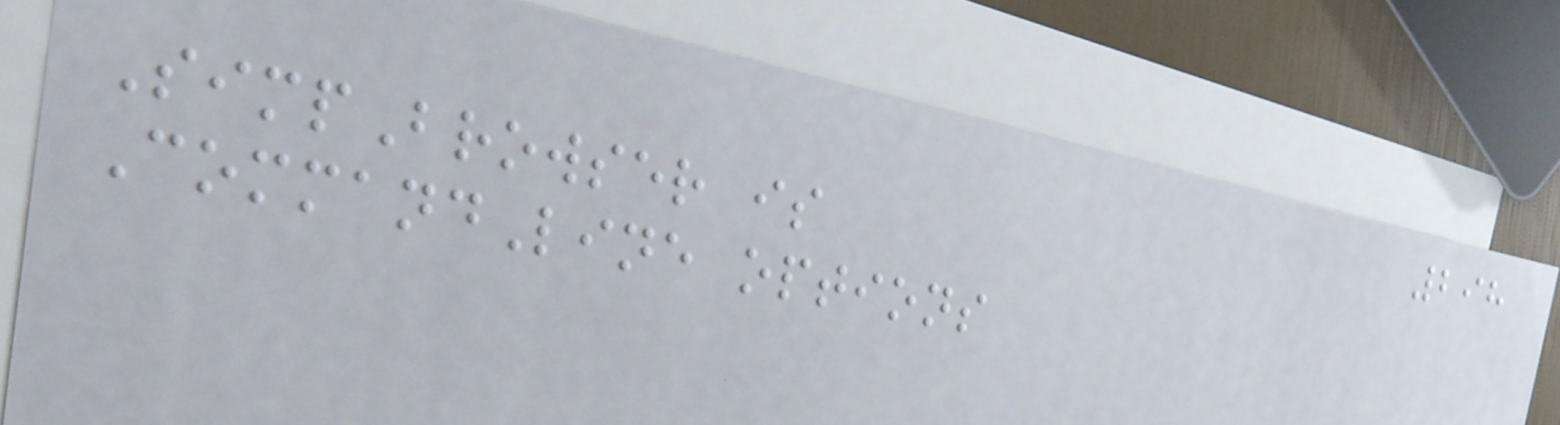298
SimpBrowser is
CommandLine options
